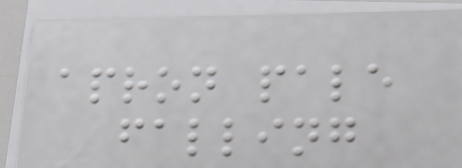apron pale
falling
